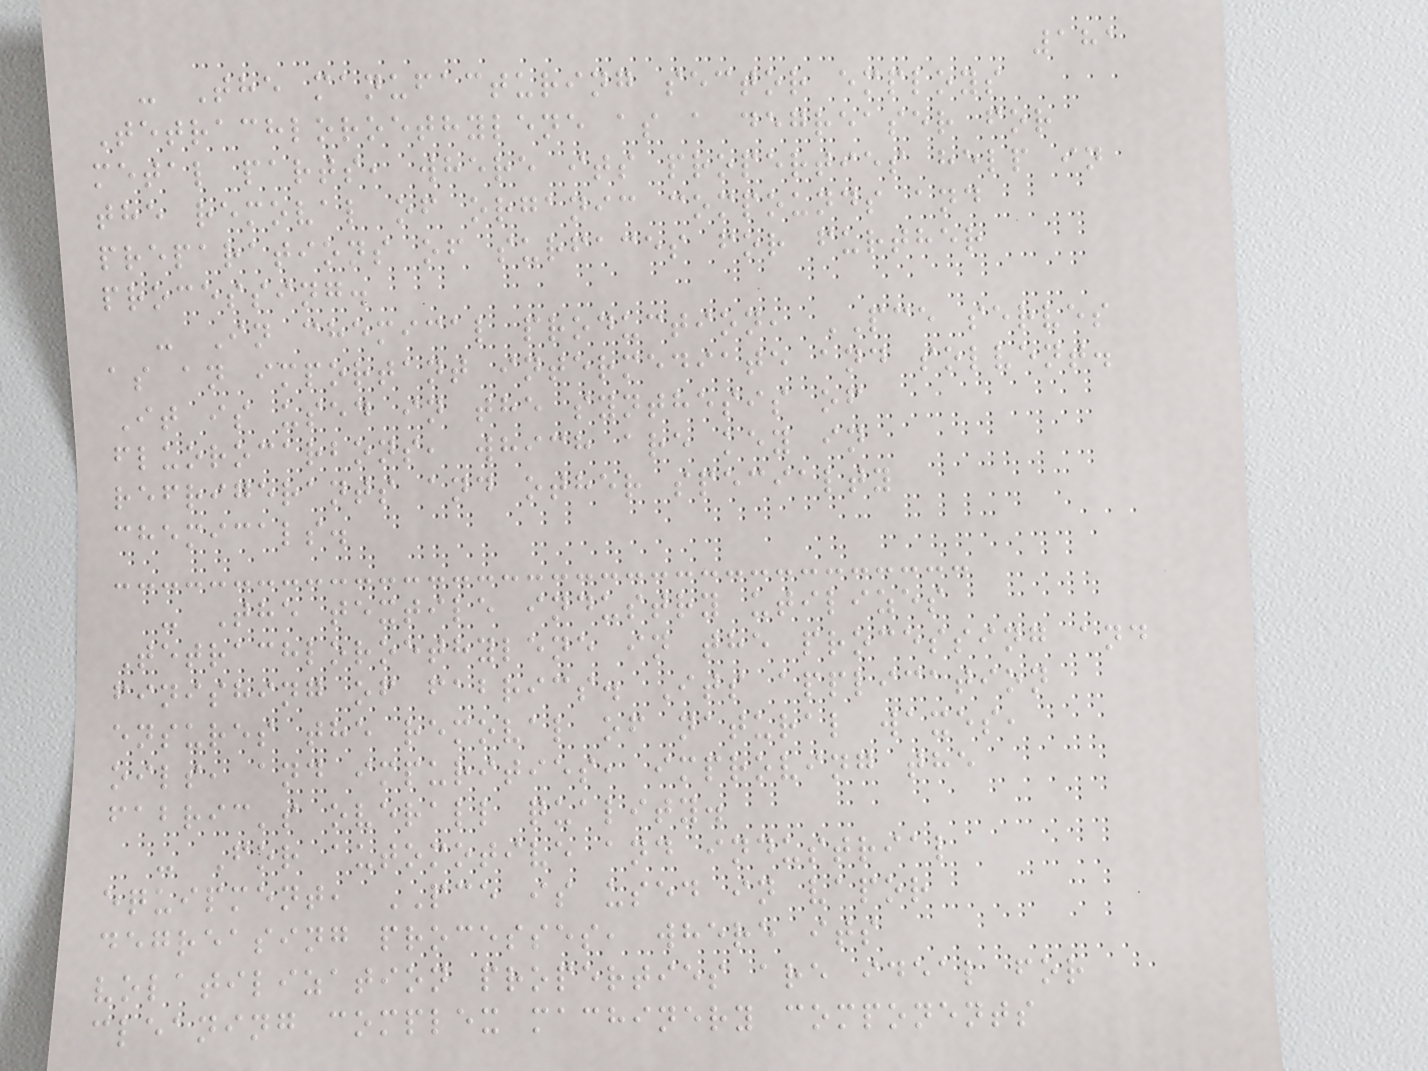181
- The manufacturing sector employs
Tetrachloroethylene as a degreaser for
metal parts, where its properties help in
the removal of organic compounds and
preparations of surfaces for further
processing.
- In chemical production, PCE serves
as an important intermediate and solvent.
It is used in the synthesis of
fluorocarbons, which are key in
refrigerants and other specialty
chemicals.
- The textile industry utilizes
Tetrachloroethylene in the processing and
finishing of fabrics. Its application
ensures the removal of natural waxes,
oils, and impurities, improving the
fabric's overall quality.
- For automotive and industrial
equipment, PCE is used in vapor
degreasing processes, where its
volatilization properties are ideal for
cleaning complex machinery components
